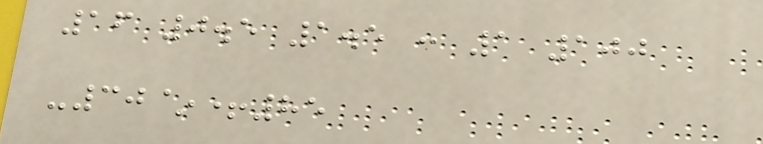16 0.5 1.5 : 1 100
-30~+85
